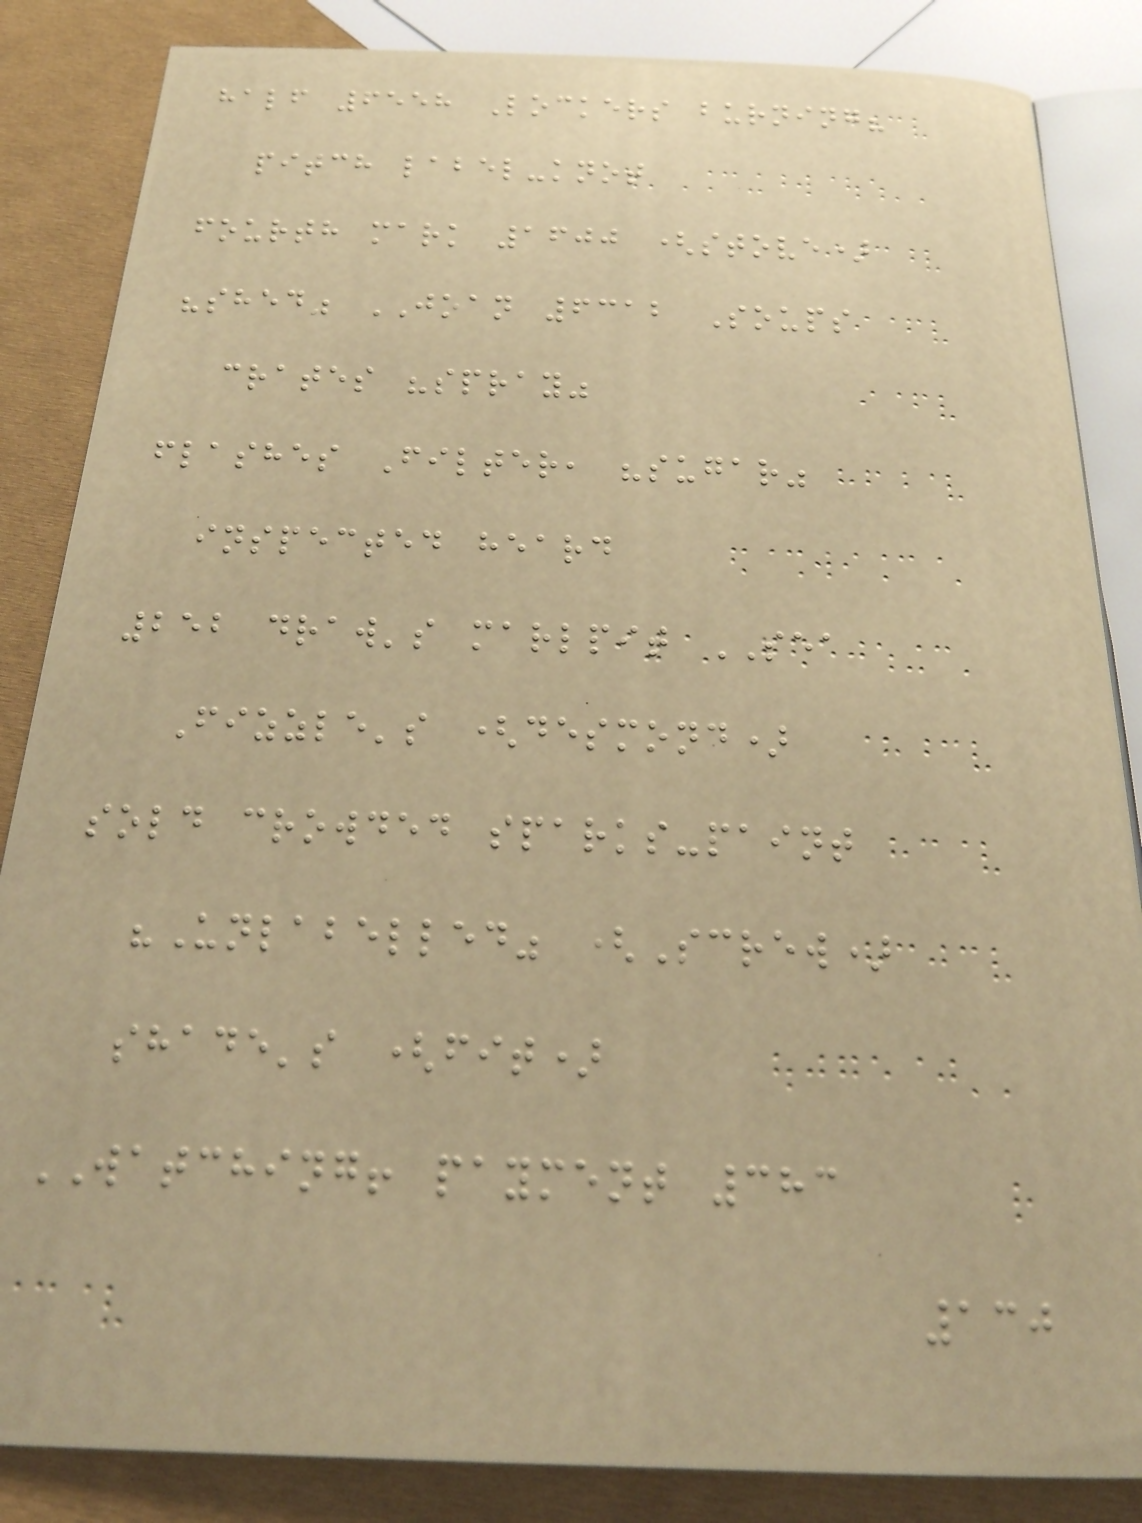half 6558 Lockers burning?
pitch label-knot
fourth mark 1600 (stove)
"shed" JOAN 6312 Soups
crates "spray"
flashes Filter, "sugar"
inspected heard
252 draw's marlpit SEA
Fizzle's (desmond)
sold crowded sparks-paint
"Unlabelled" (Screw)
shade's (fit)
WATCHING! payment 383
130
